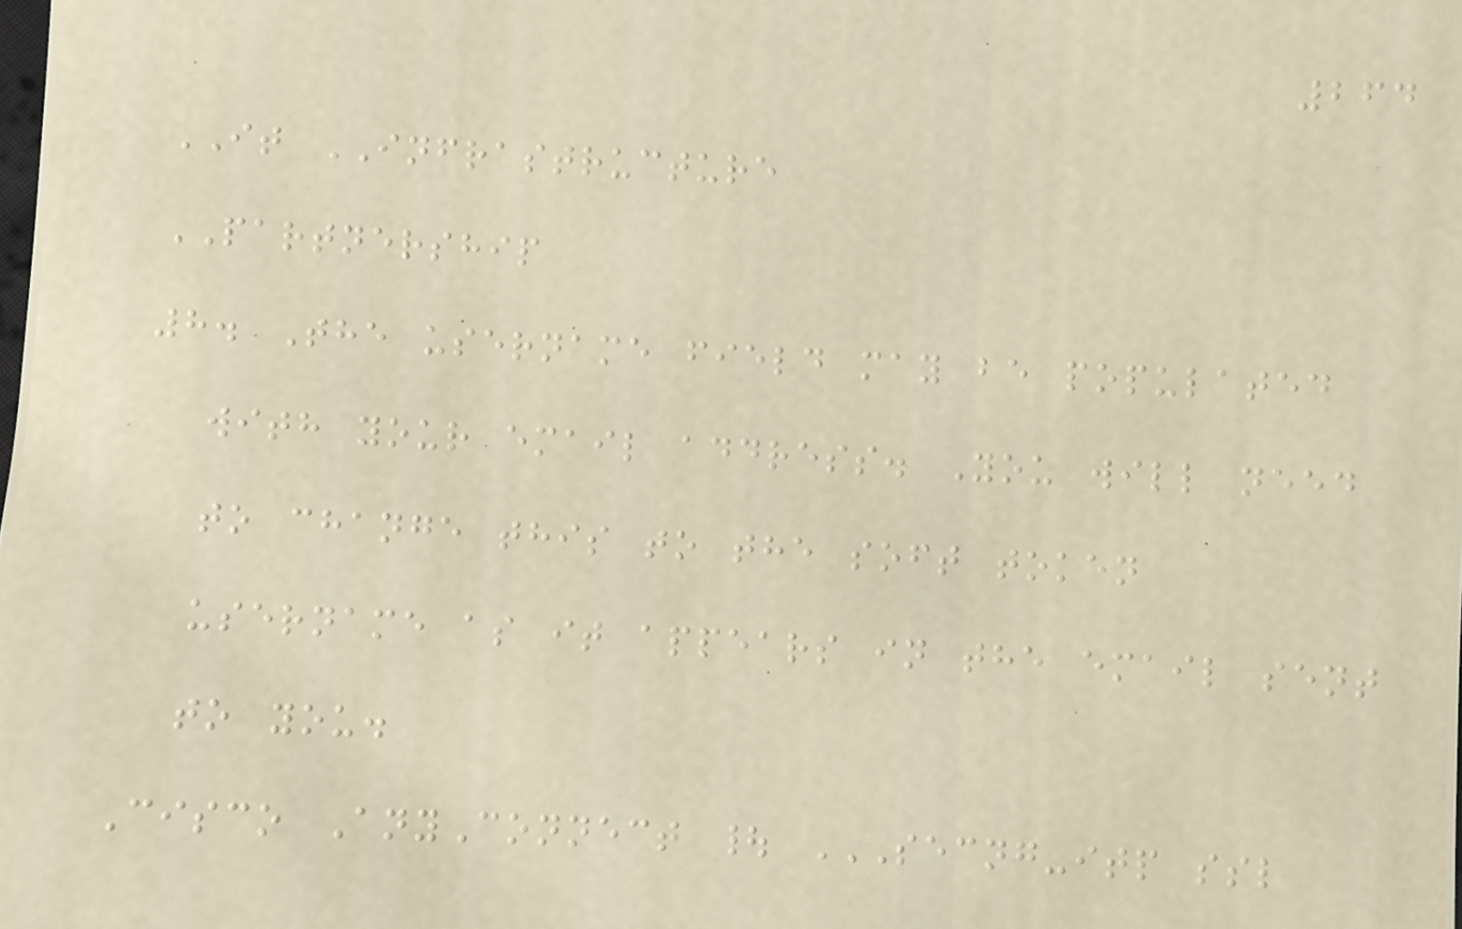264
IT INFRASTRUCTURE
PARTNERSHIP
8. The username field may be populated
with your email address. You will need
to change this to the soft token
username as it appears in the email sent
to you.
Cisco AnyConnect | SECNG-ITP SSL
